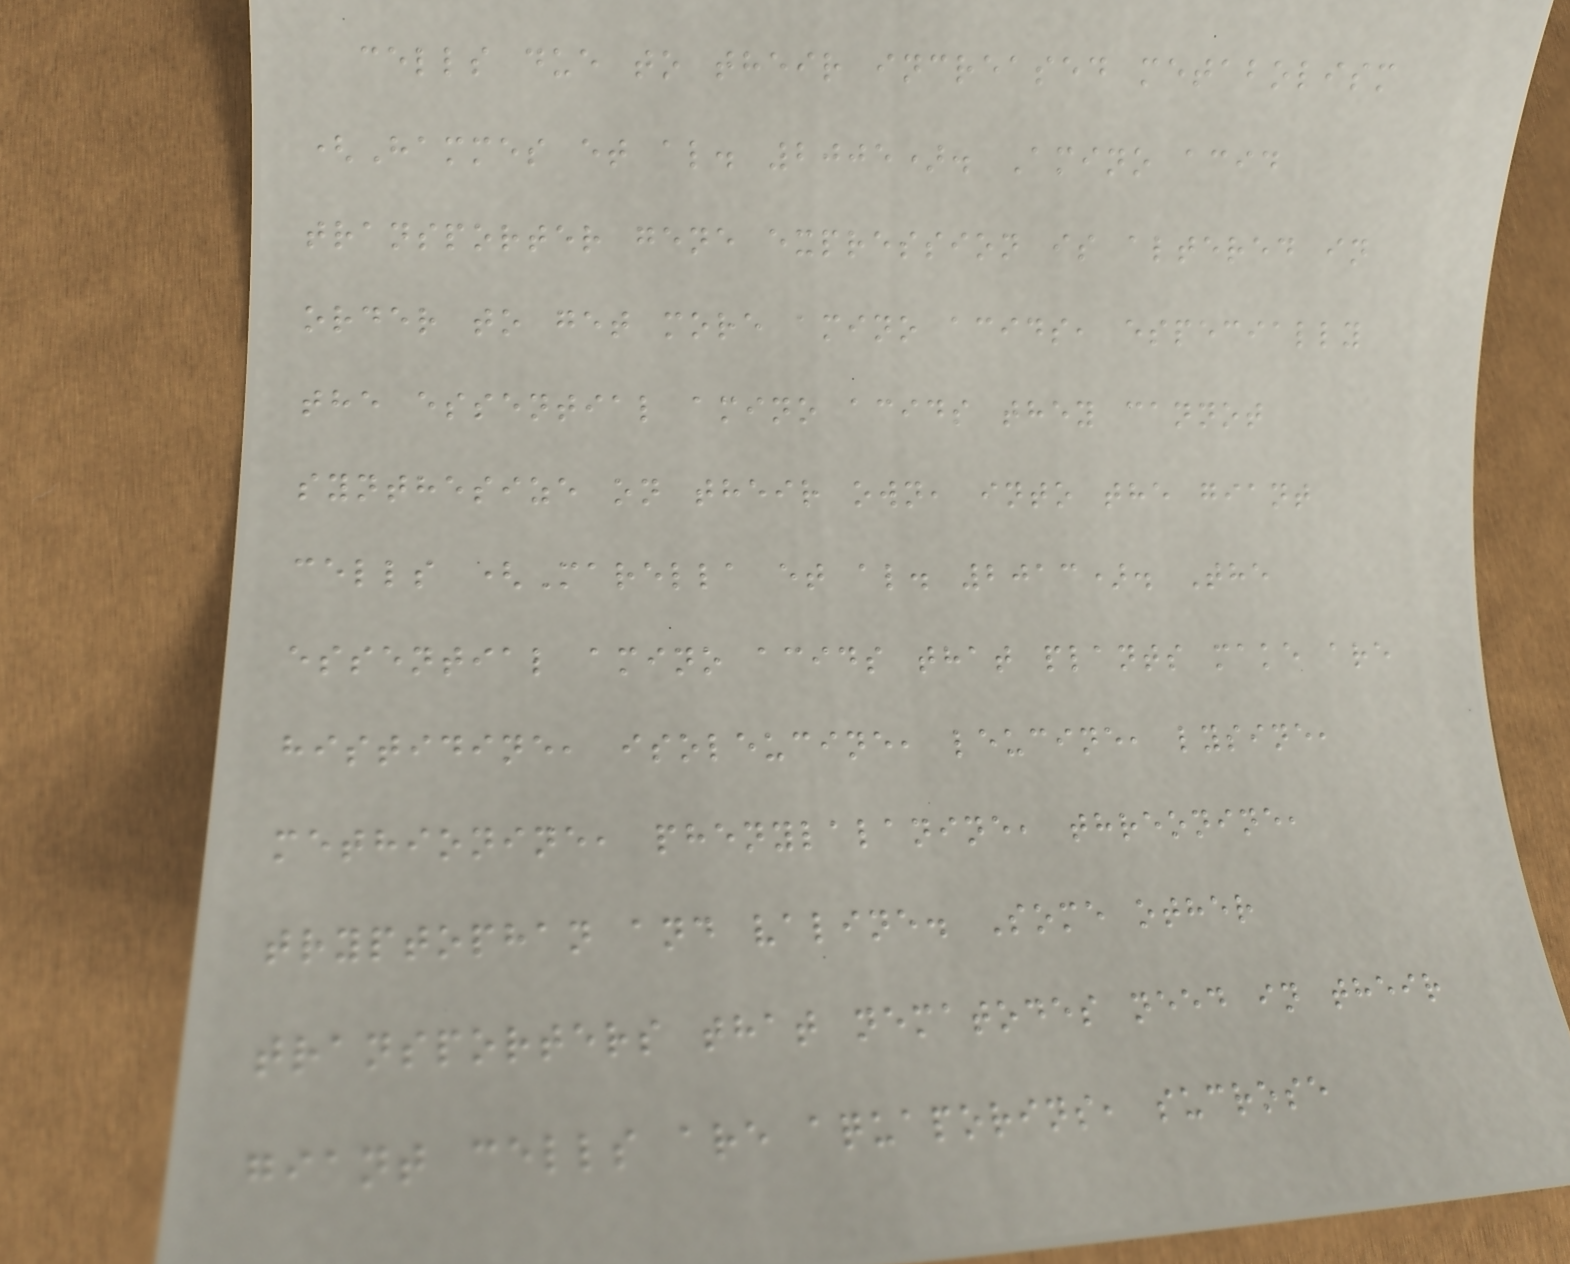cells due to their increased metabolism
(Hammes et al. 2005). Amino acid
transporter gene expression is altered in
order to get more amino acids, especially
the essential amino acids they cannot
synthesize on their own, into the giant
cells (Marella et al. 2013). The
essential amino acids that plants make are
histidine, isoleucine, leucine, lysine,
methionine, phenylalanine, threonine,
tryptophan and valine. Some other
transporters that nematodes need in their
giant cells are aquaporins, sucrose
